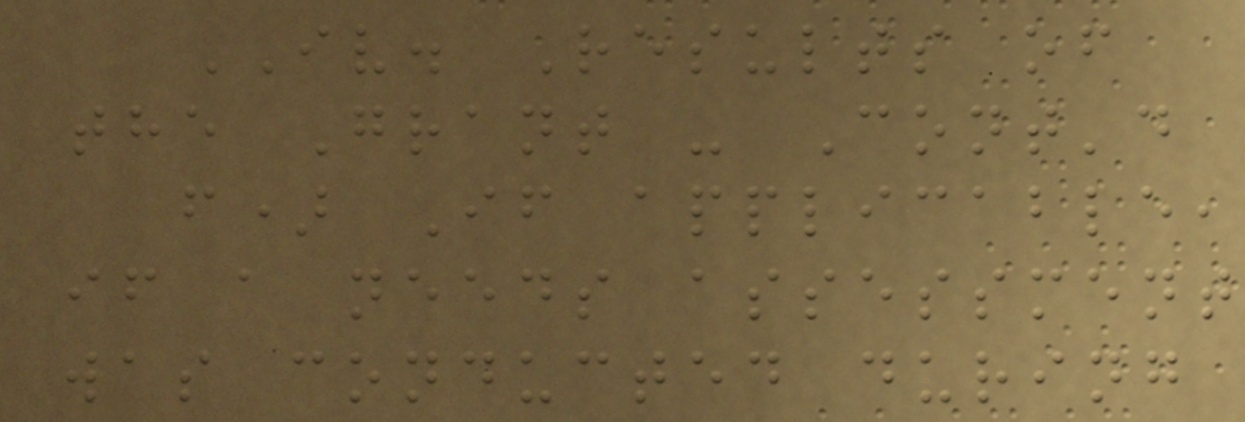IV. Results of
the Grant - Cont'd
f) If applicable,
if a needs assessment
was conducted during
